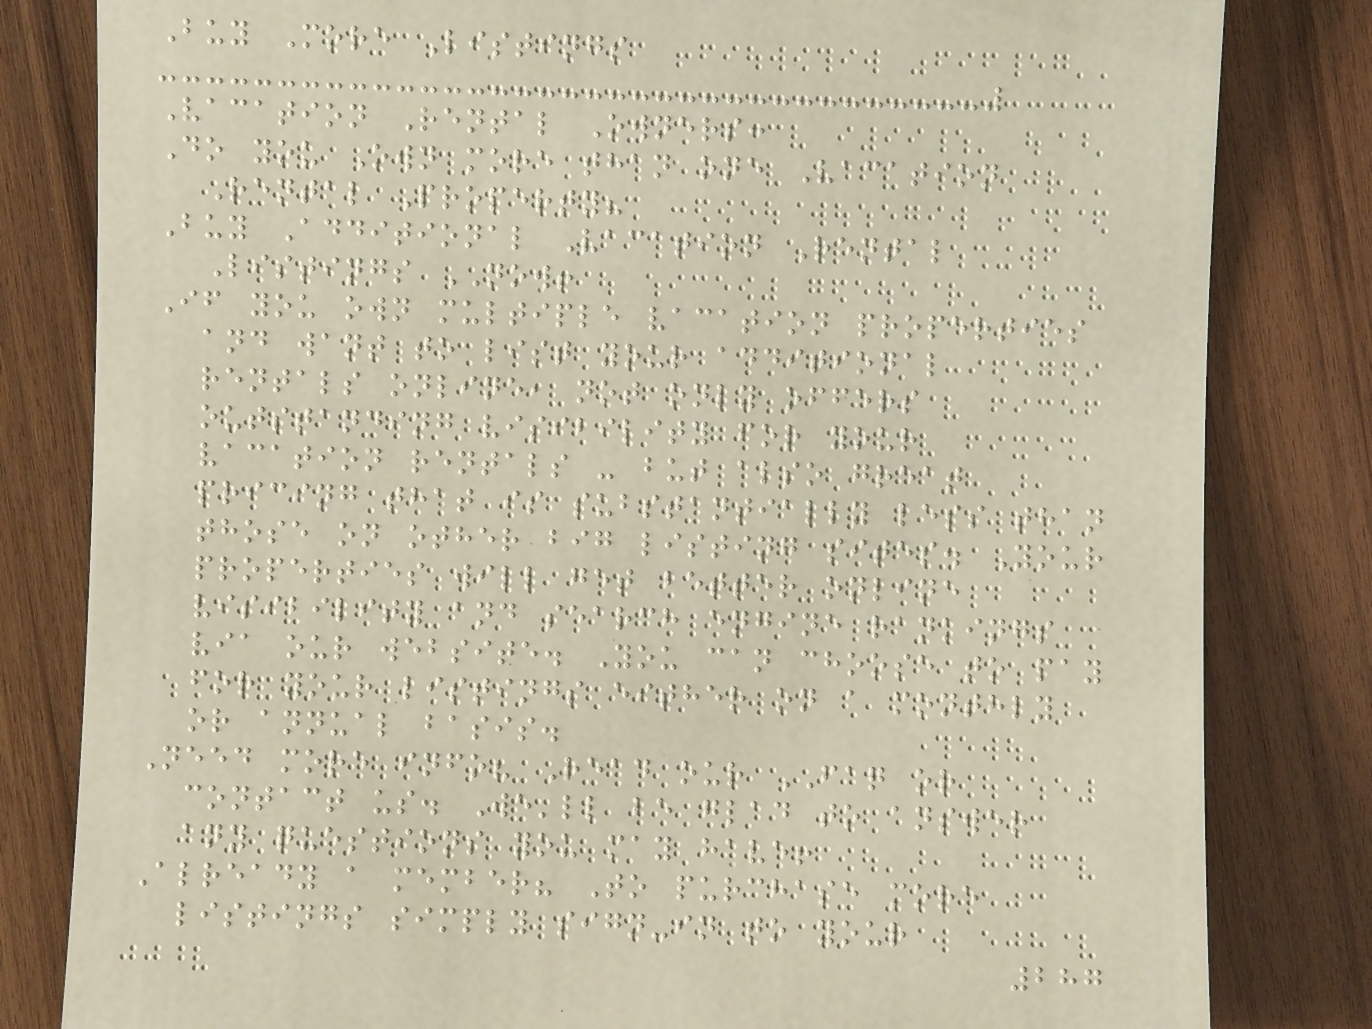Buy More Listings
Vacation Rental Owners:
Do you Own more than one Vacation
Rental Property?
Buy Additional Vacation Rental
Listings NOW!
If you own multiple vacation properties
and want to list your additional
rentals online, not only offers
outstanding visibility for your
vacation rentals - but also great
pricing that is substantially less than
those on other big listing sites. Your
properties will get better online
visibility and search engine rankings
via our website. You can choose to pay
for your listings either on a monthly
or annual basis.
Need more info? Read our FAQ or
contact us. We'll be glad to answer
any questions you may have!
Already a member? To purchase more
listings simply sign-in to your
287
